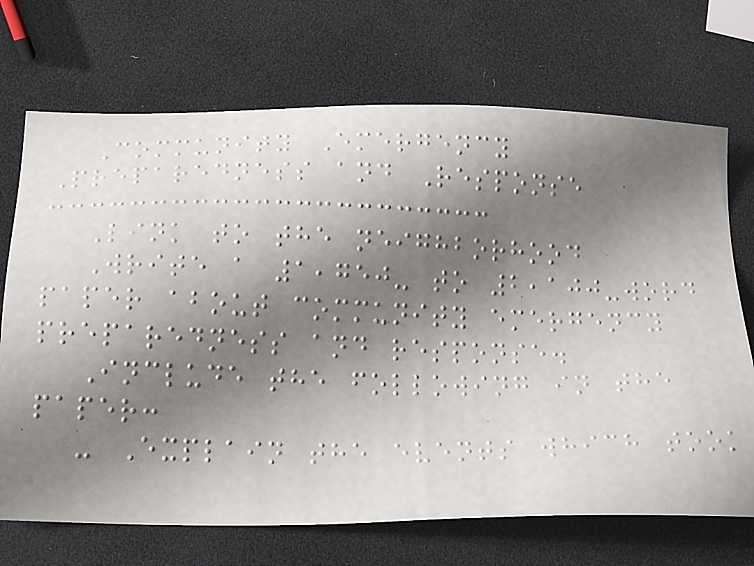Community Emergency
Preparedness and Response
Link to the neighborhood
Write a 1,750- to 2,100-word
paper about community emergency
preparedness and response.
Include the following in the
paper:
- Explain the events which took
